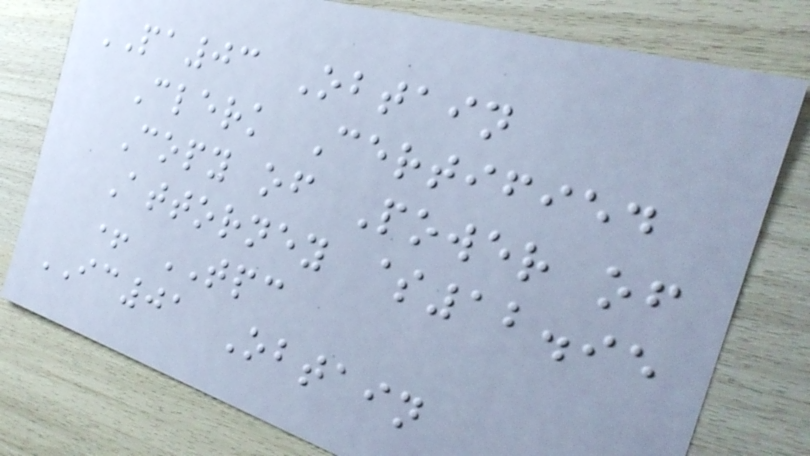PA03 Obtain
Clerk Certified
Copy of Power of
Attorney $12.95
+ TPC
IC01 Obtain
